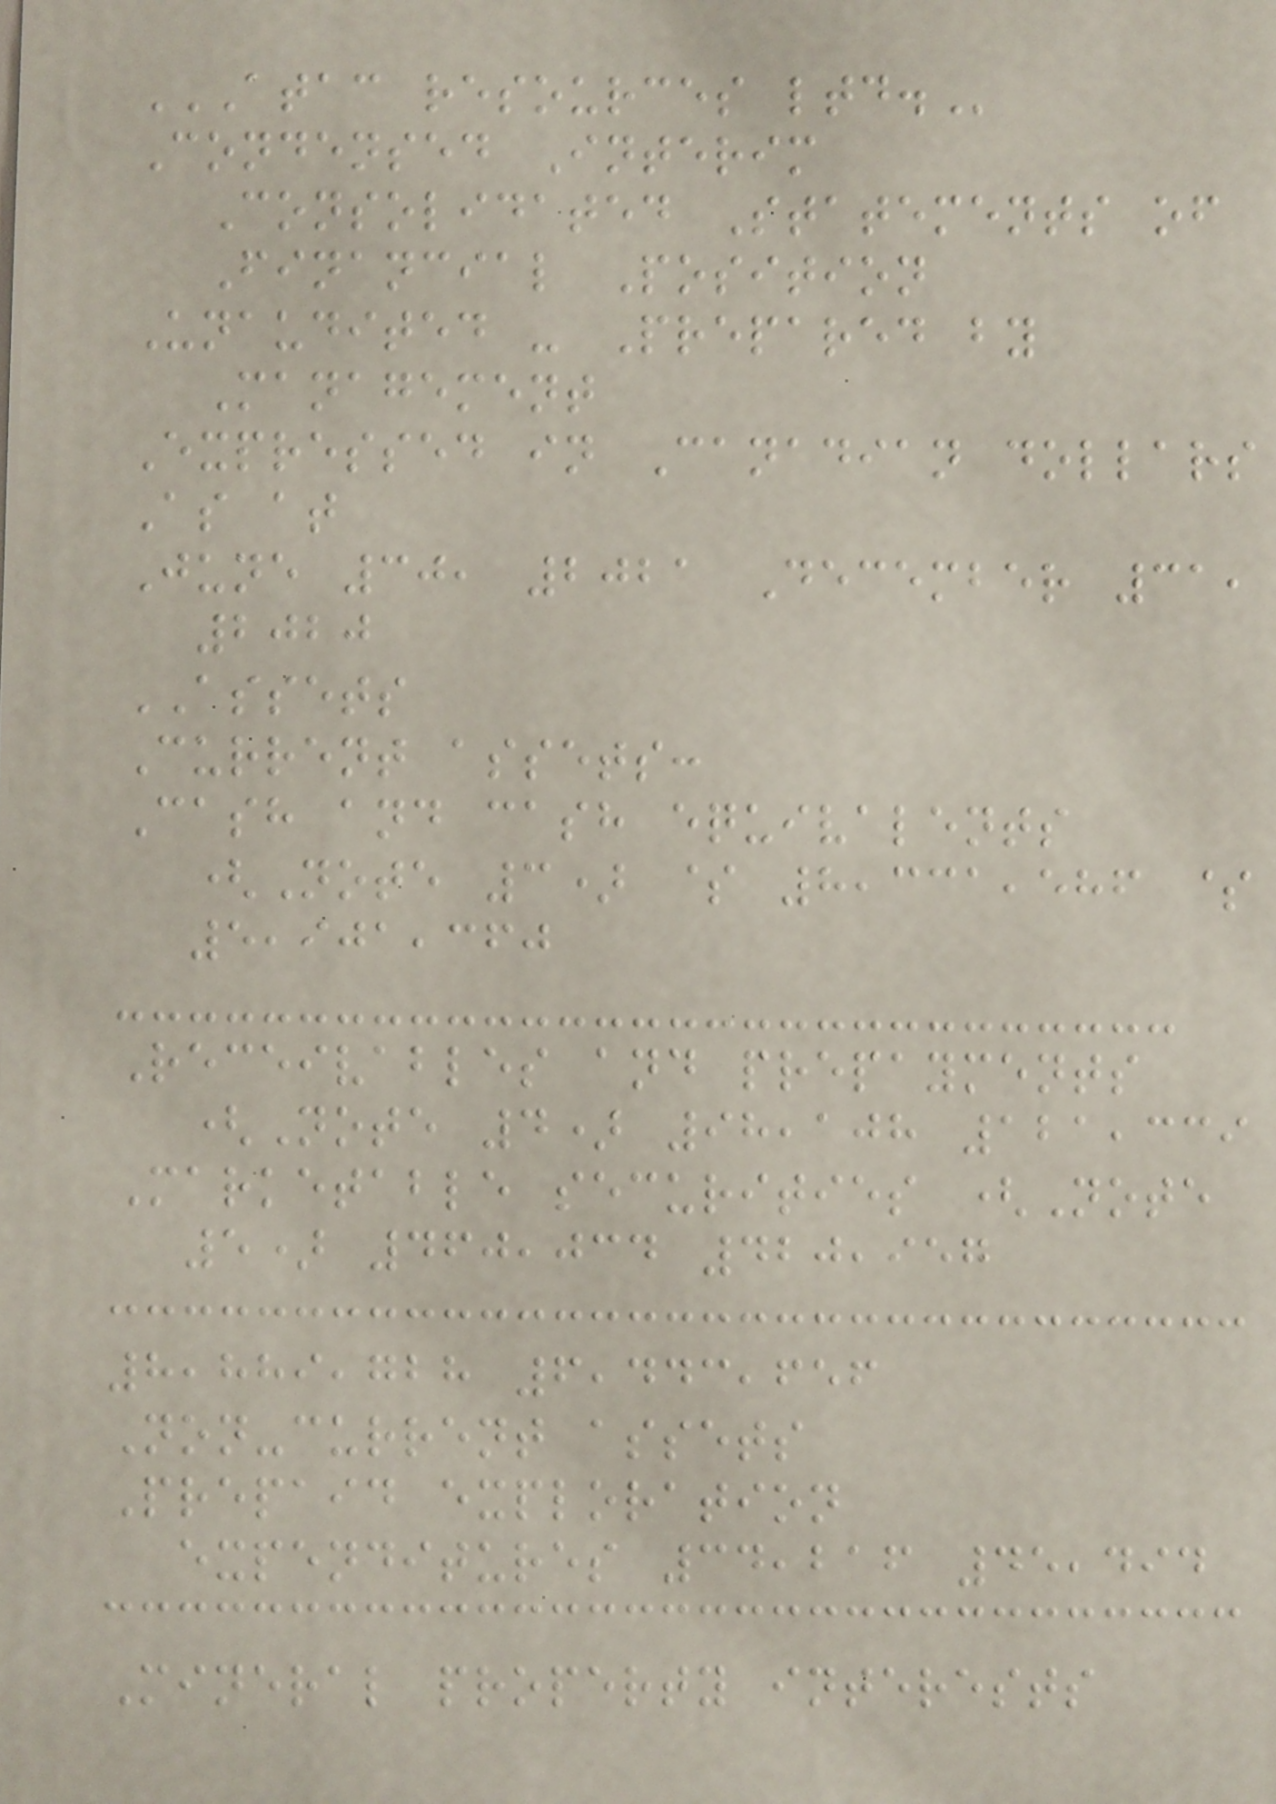ATAC RESOURCES LTD.
Condensed Interim
Consolidated Statements of
Financial Position
Unaudited - Prepared by
Management
Expressed in Canadian dollars
As at
June 30, 2021 December 31,
2020
ASSETS
Current assets:
Cash and cash equivalents
(Note 3) $ 8,331,586 $
5,901,360
Receivables and prepayments
(Note 4) 98,108 121,339
Marketable securities (Note
5) 460,034 420,957
8,889,728 6,443,656
Non-current assets
Prepaid exploration
expenditures 34,216 45,494
Mineral property interests
